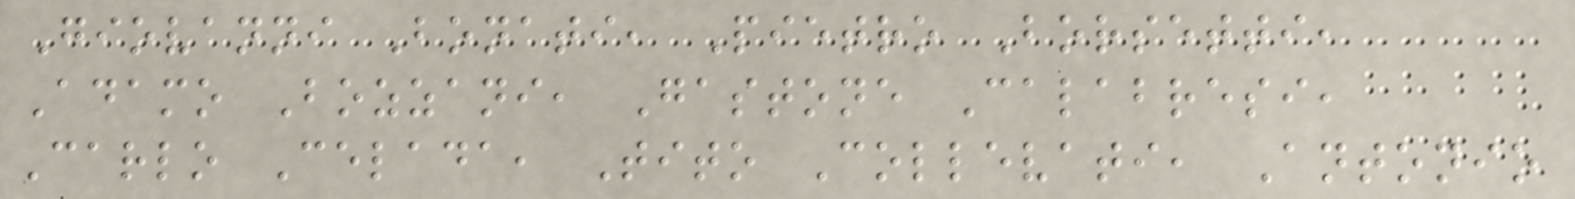Giovanni Bonati, Pietro Borsetti,
Adamo Bozzani, Gastone Calabresi,
Carlo Celada, Tito Collevati, Antonio
